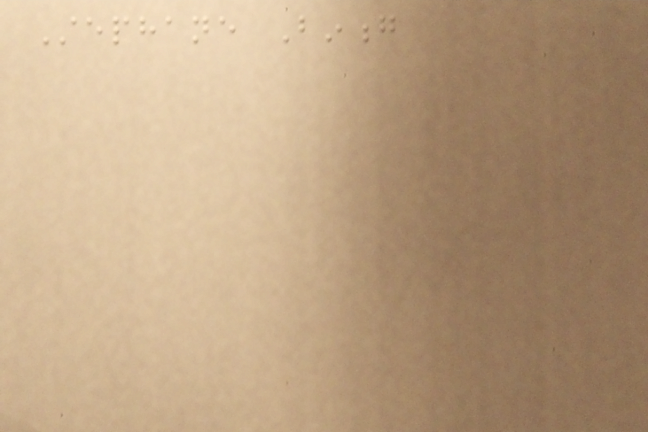Stephane Binong
